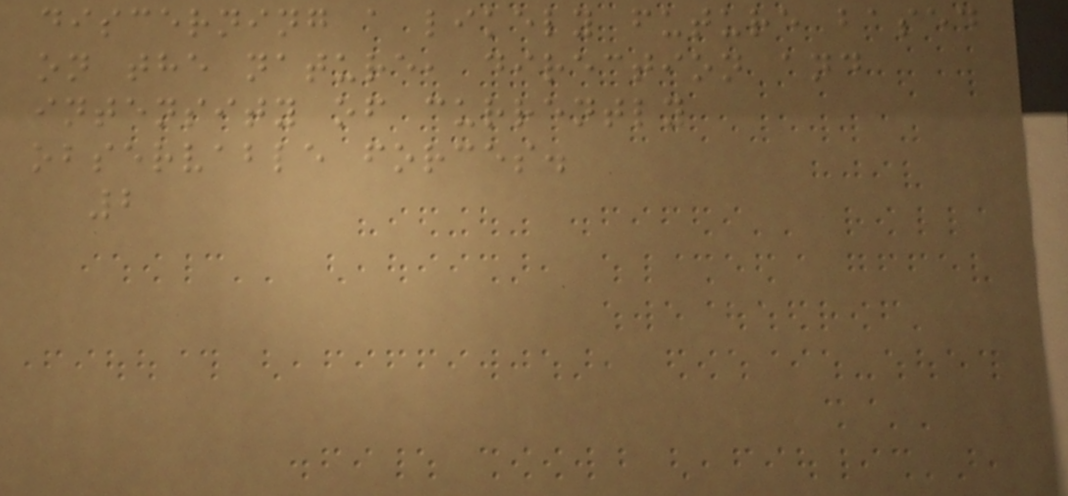discerning a likely future based
on the nature, direction and
intensity of currently
observable forces.
2
